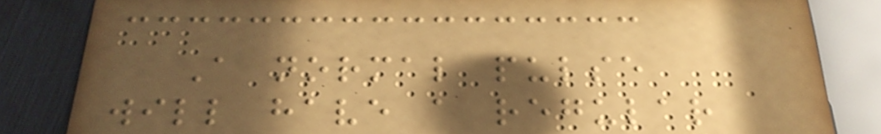A normal pulse
will have a regular
